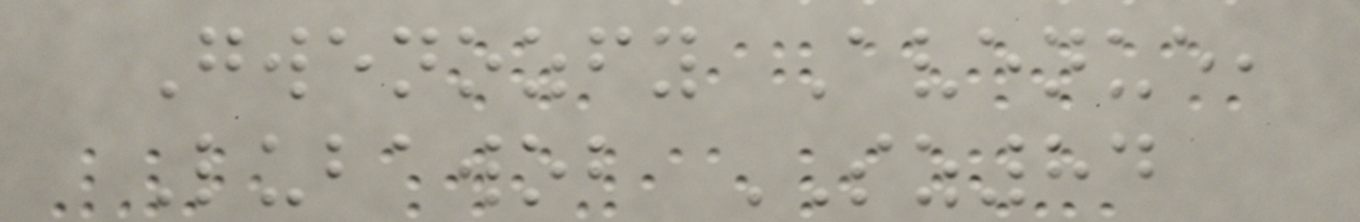Gwenozfy Avenue,
Lubawob SZ84
